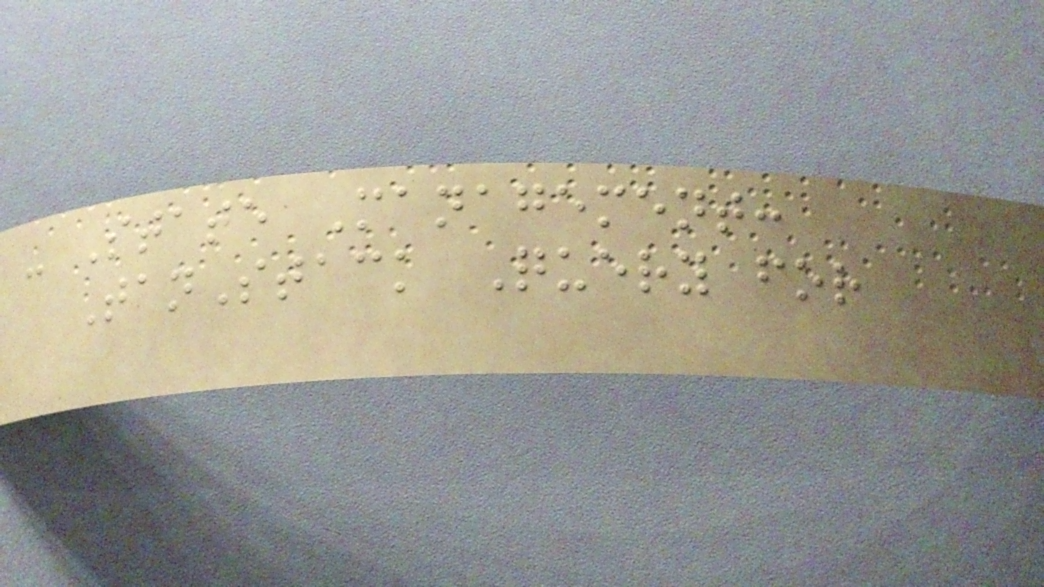- State Management:
TanStack Query for
